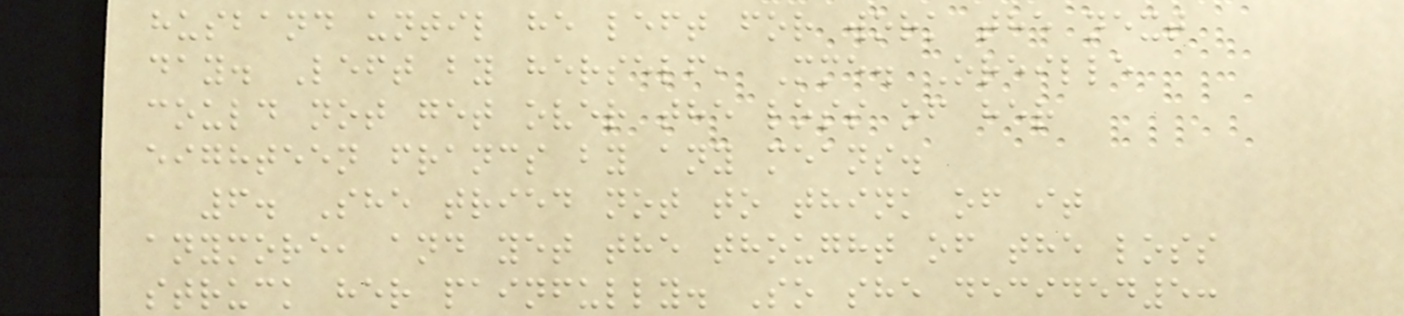husband until he left for work the next
day. Left by herself, Mme. Oreille
could not get over the loss of her
eighteen francs by any means.
6. She tried not to think of it
anymore, and yet the thought of the loss
struck her painfully. So she decided5:
